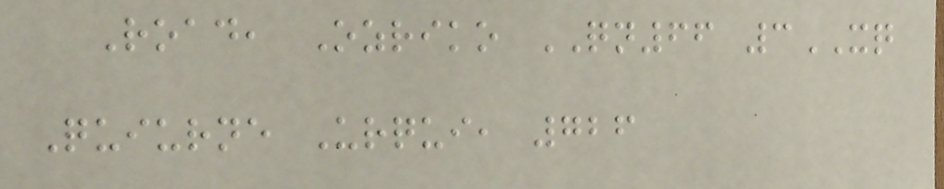Road, Ozriko QN66 3XQ
Quiurne Urqui, 726
